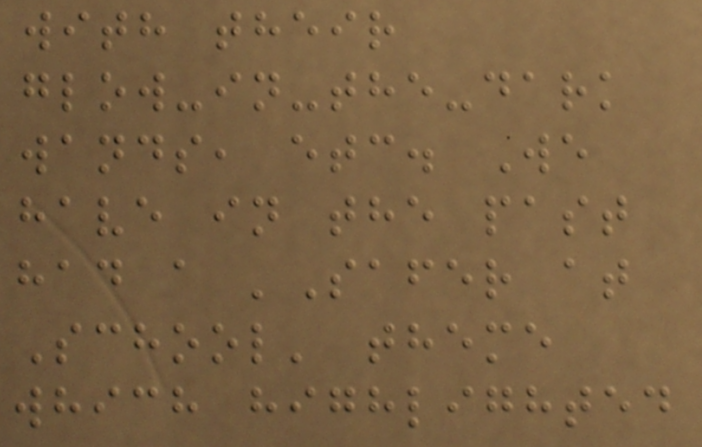with their
glow-in-the-dark
wands, etc. We
have in the past
had a 'Safer at
School' theme
which highlighted
